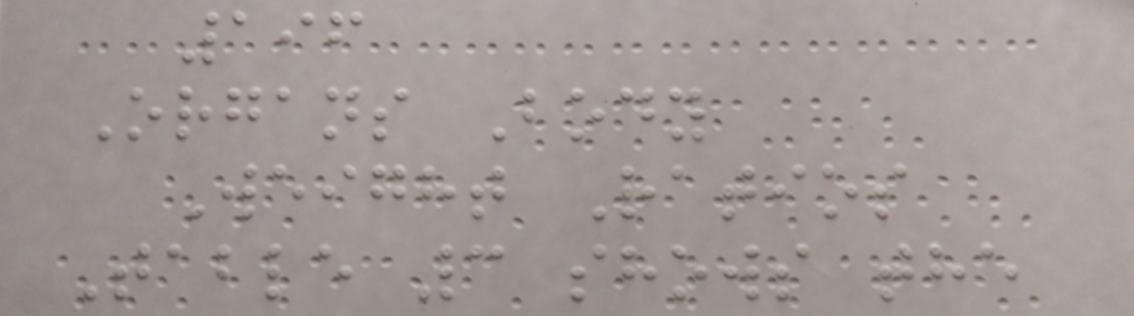196
Organs Body
Weight Ratios
Table 3 shows the
